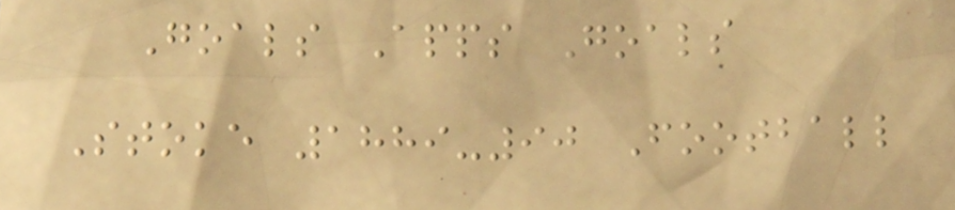Goals Apps Goals
Stoke 1889-90 Football
